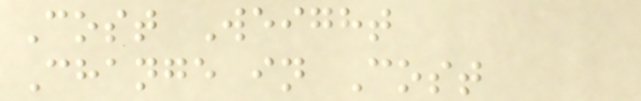Cost Weight
Change in Cost
